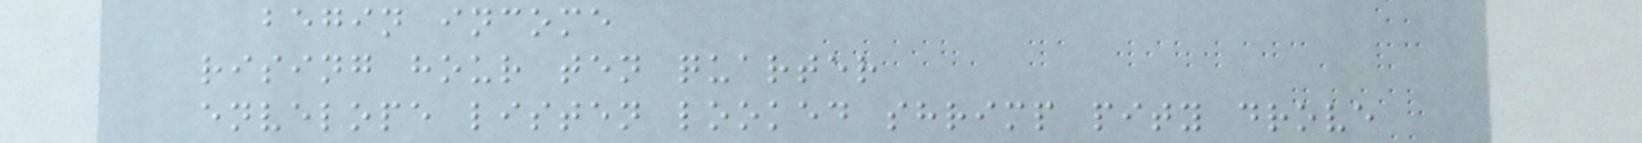begin income
rising hour ten quarter
envelope listen looked shrimp pity drove
